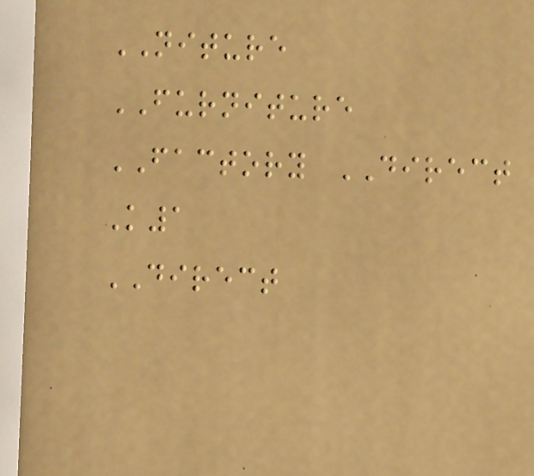NITURE
FURNITURE
FACTORY DIRECT
K1
DIRECT
